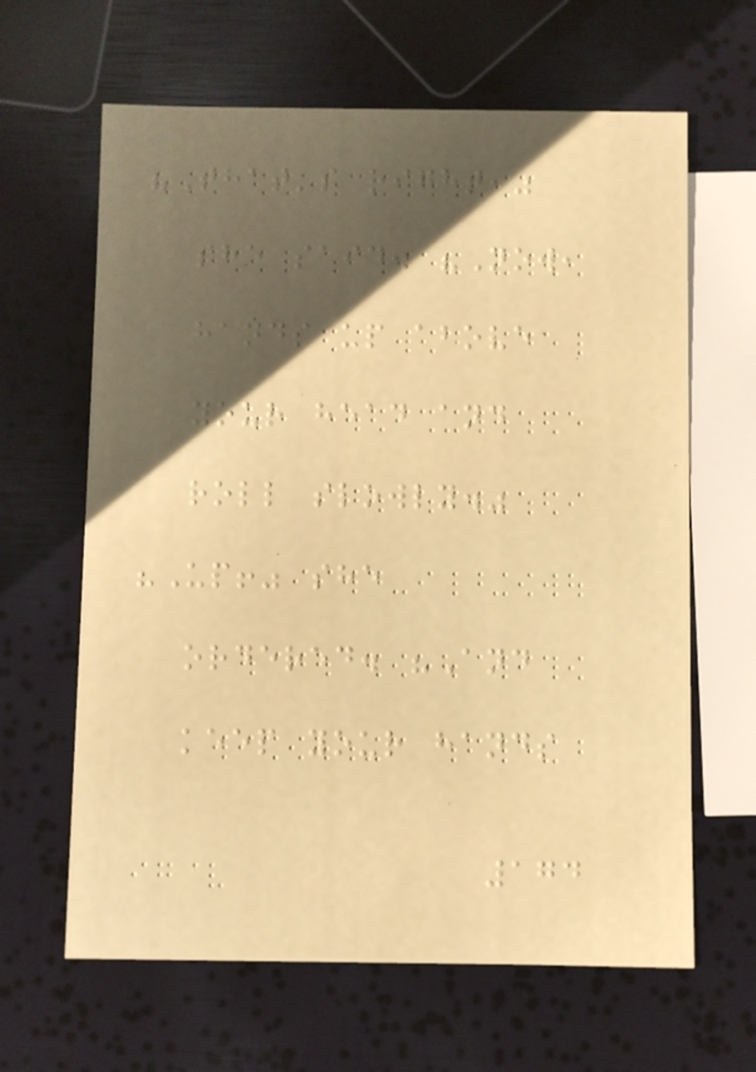"That's right,"
she said. "Now,
hands up above
your head and
roll slowly."
"Up!" she
ordered. "And
keep your hands
174
